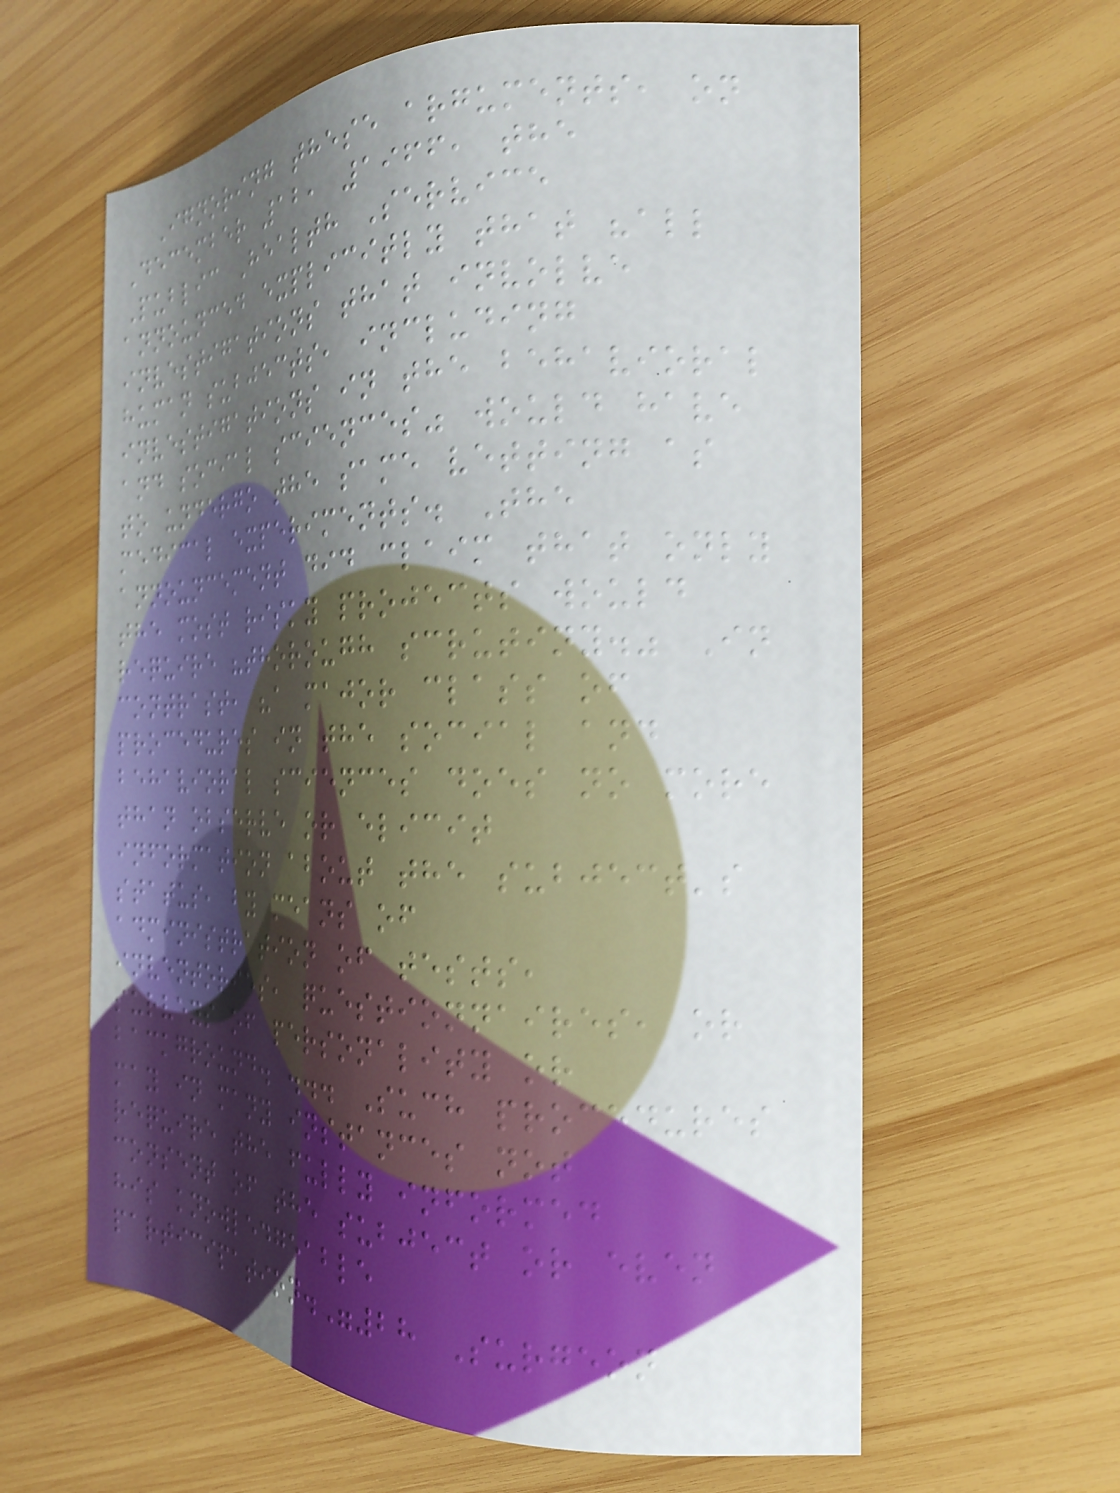Ignoring these arguments, on
December 12, 1966, the
Public Health Service
announced explicitly that "all
investigations that involve
human subjects, including
investigations in the behavioral
and social sciences" would have
to undergo the same vetting as
medical experiments. The
announcement did claim that only
the most risky projects would
require "thorough scrutiny." In
contrast, "a major class of
procedures in the social and
behavioral sciences does no more
than observe or elicit
information about the subject's
status, by means of
administration of tests,
inventories, questionnaires, or
surveys of personality or
background. ... Such procedures
may in many instances not
require the fully informed
consent of the subject or even
his knowledgeable
participation."28 Surgeon
